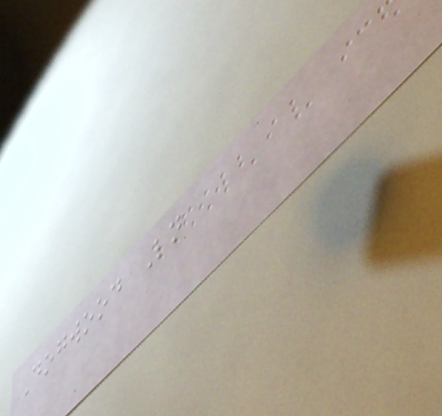Dogwood Ln
